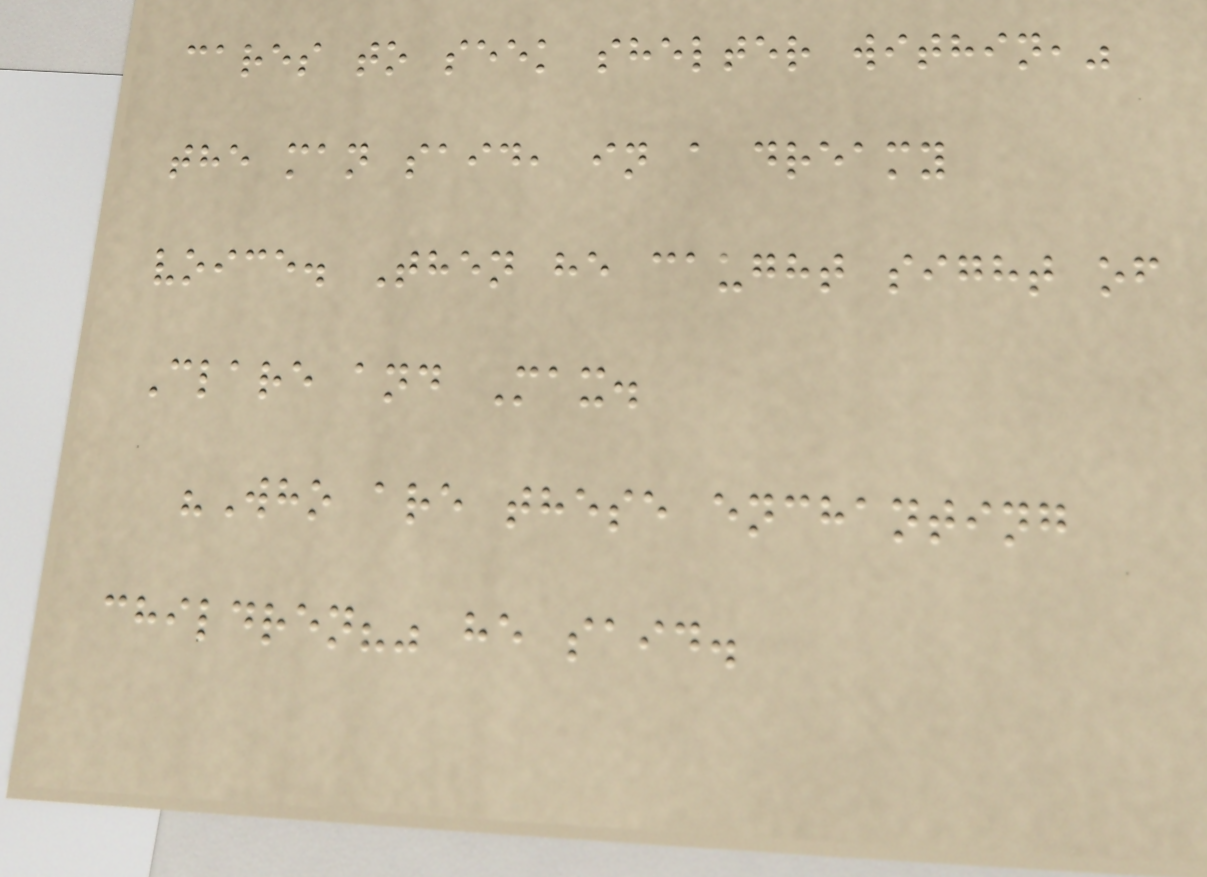cares to seek shelter within,"
the man said, in a dreamy
voice. Then he caught sight of
Clare and Max.
"Who are these enchanting
children?" he said.
